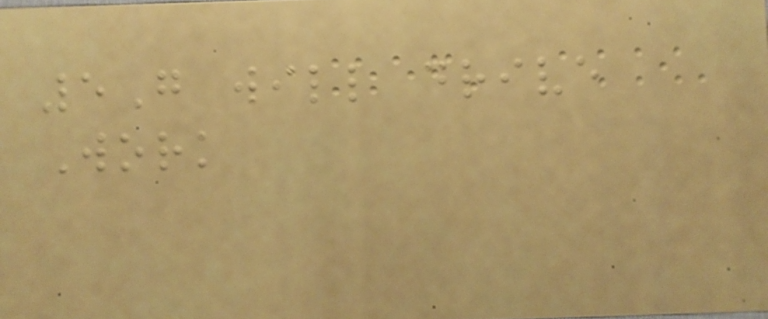5G will drive
Work
